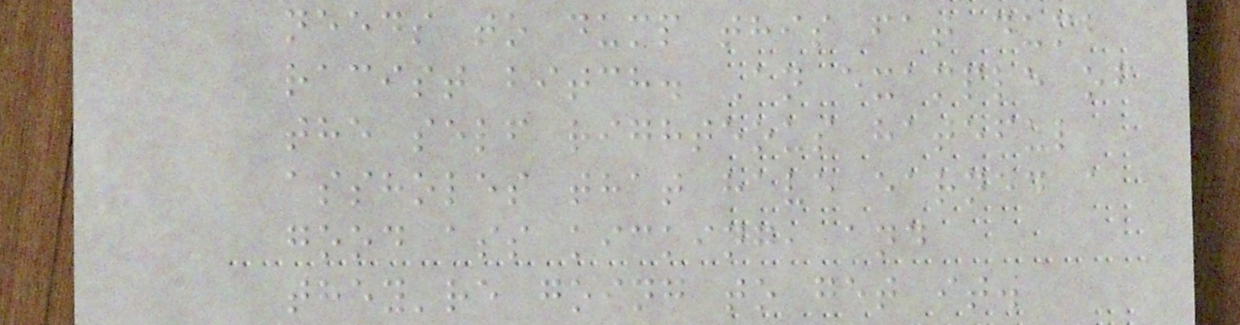needs to dump this fat dumb
racist bitch. An example of
the self righteous hateful
assholes that have earned a
good ass kicking, and
they're going to get it.
